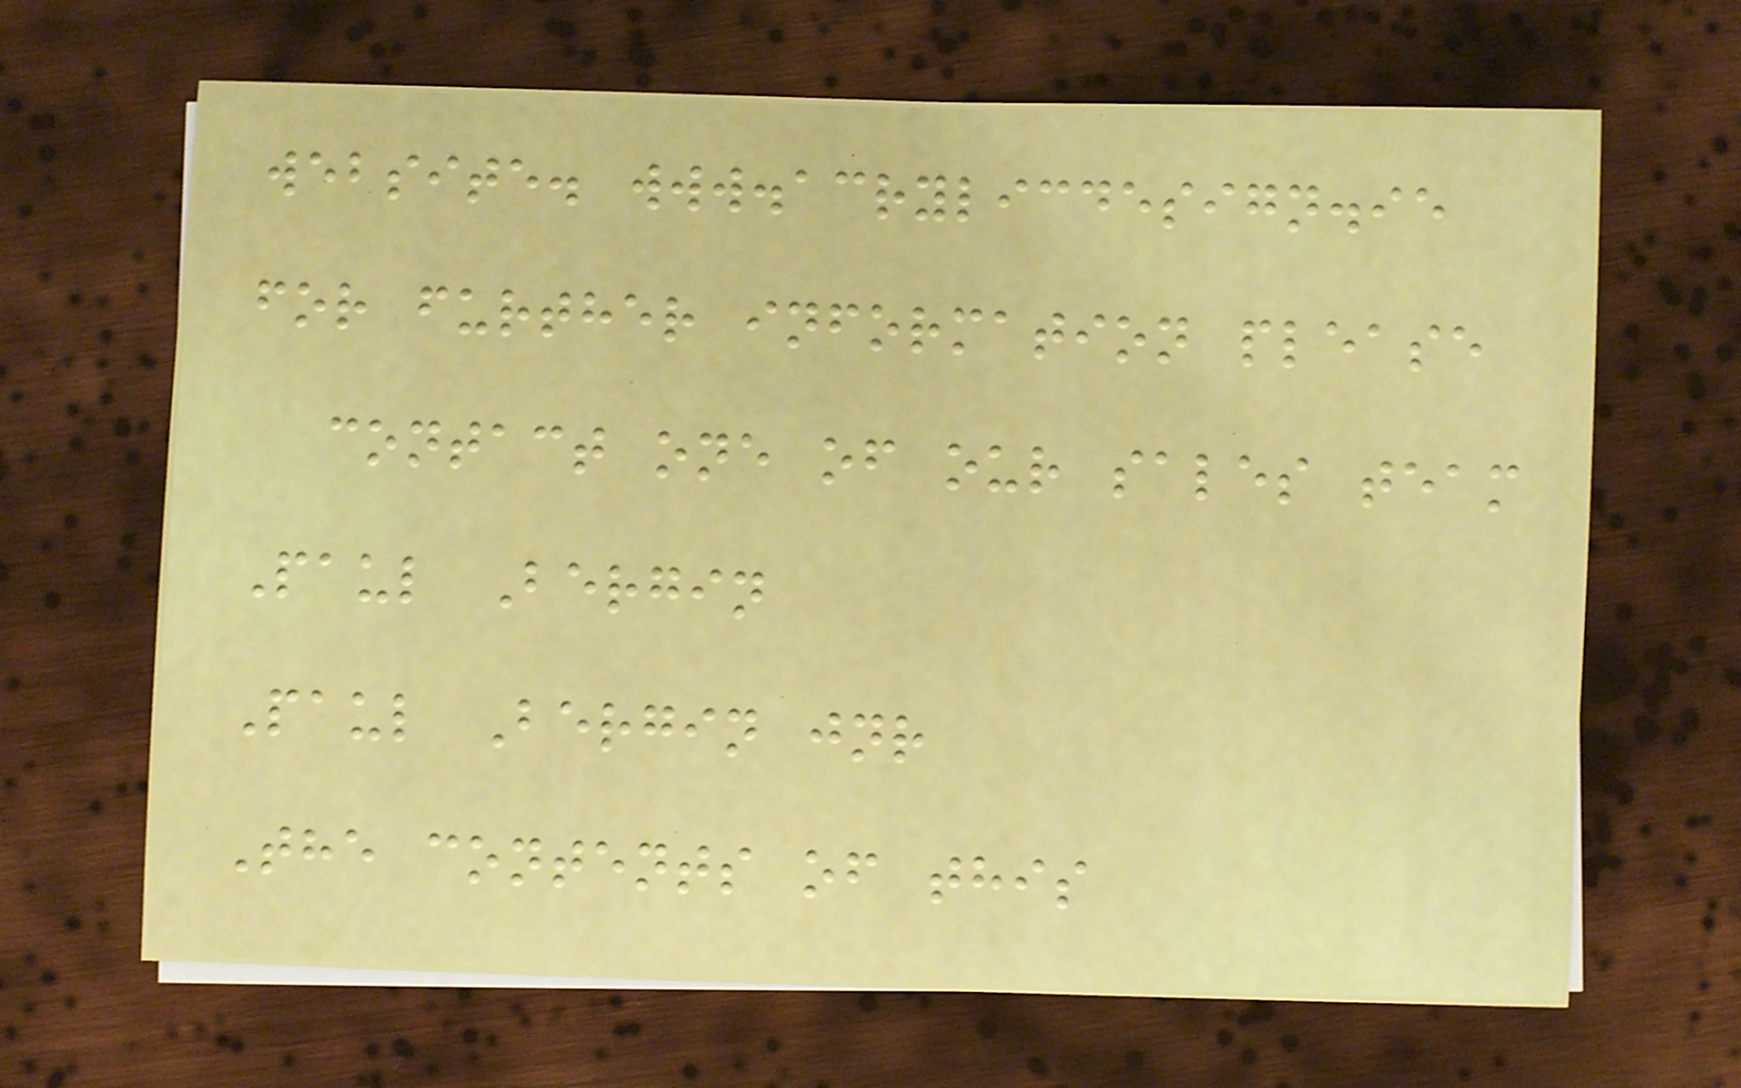website. www.acrylicdesign.ie
for further information please
contact one of our sales team
Paul Bergin
Paul Bergin jnr
The contents of this
